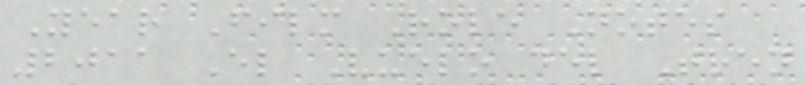Year Film Role Notes
2011 El Vuelo del Tren
